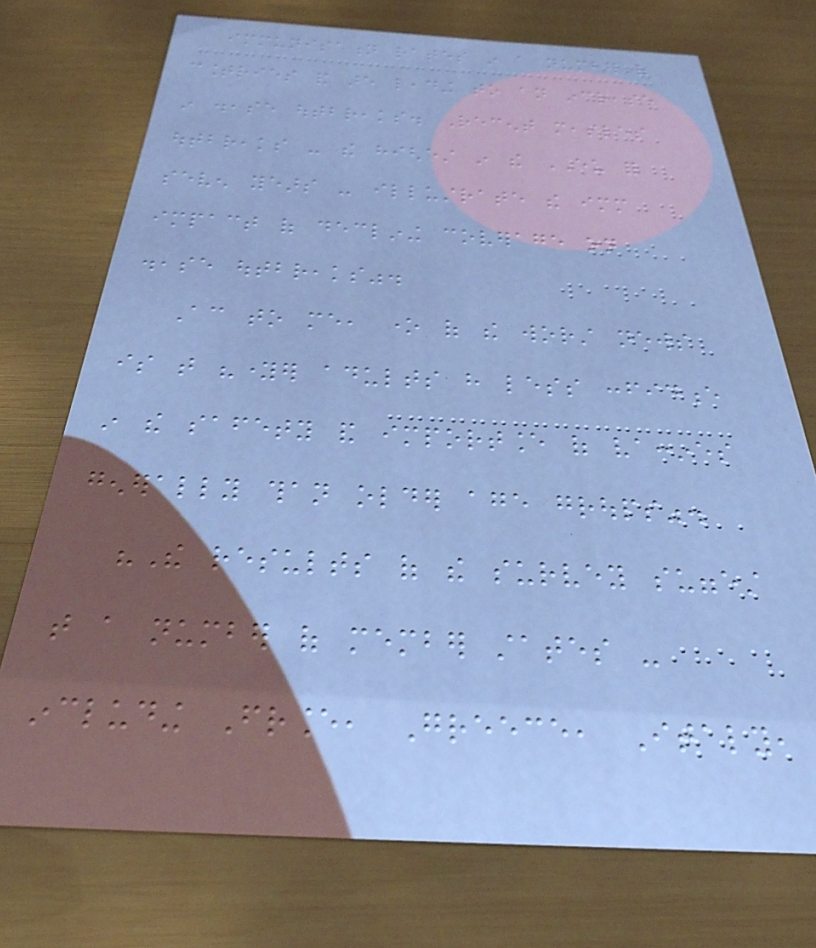immunisation rates in a number of
countries and are leading to an increase
in disease outbreaks. Recent measles
outbreaks - the highest in the EU for
seven years - illustrate the immediate
impact of declining coverage on
disease outbreaks".
According to me, one of the worst news
is that "younger adults have less confidence
in the safety and importance of vaccines
generally than older age groups".
"The results of the survey suggest
that a number of member states -
including France, Greece, Italy,
